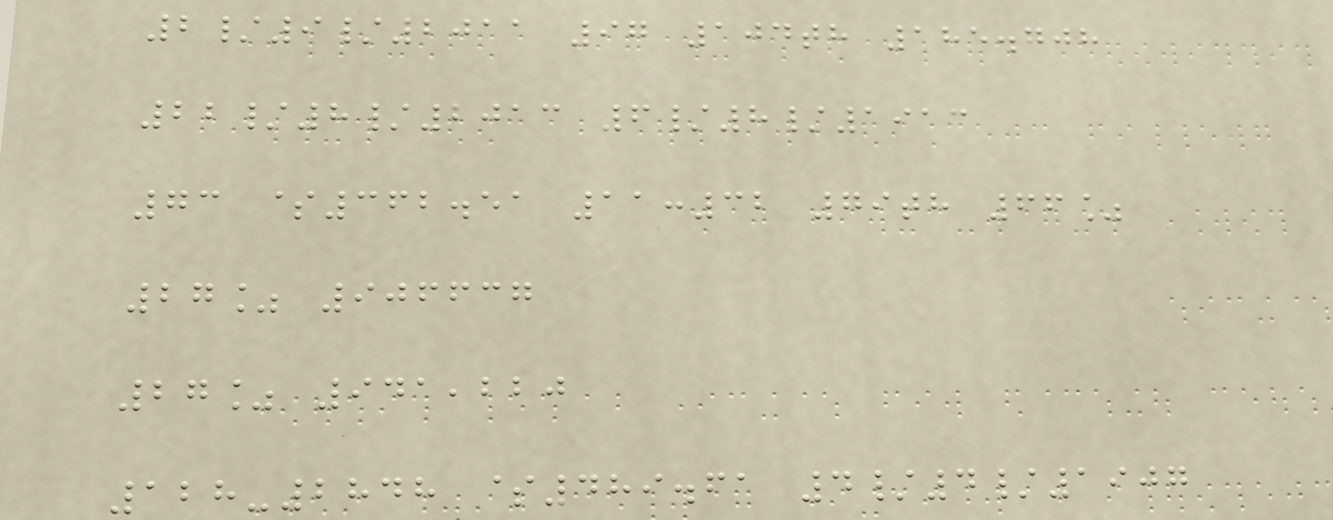2/9/2011 97 104th 185.708
22/8/2013 6/8/1913
73 $362.51 11:32 79th 66%
27% 906637
27% 941,220
128-2848 $489.61 4/4/1907
